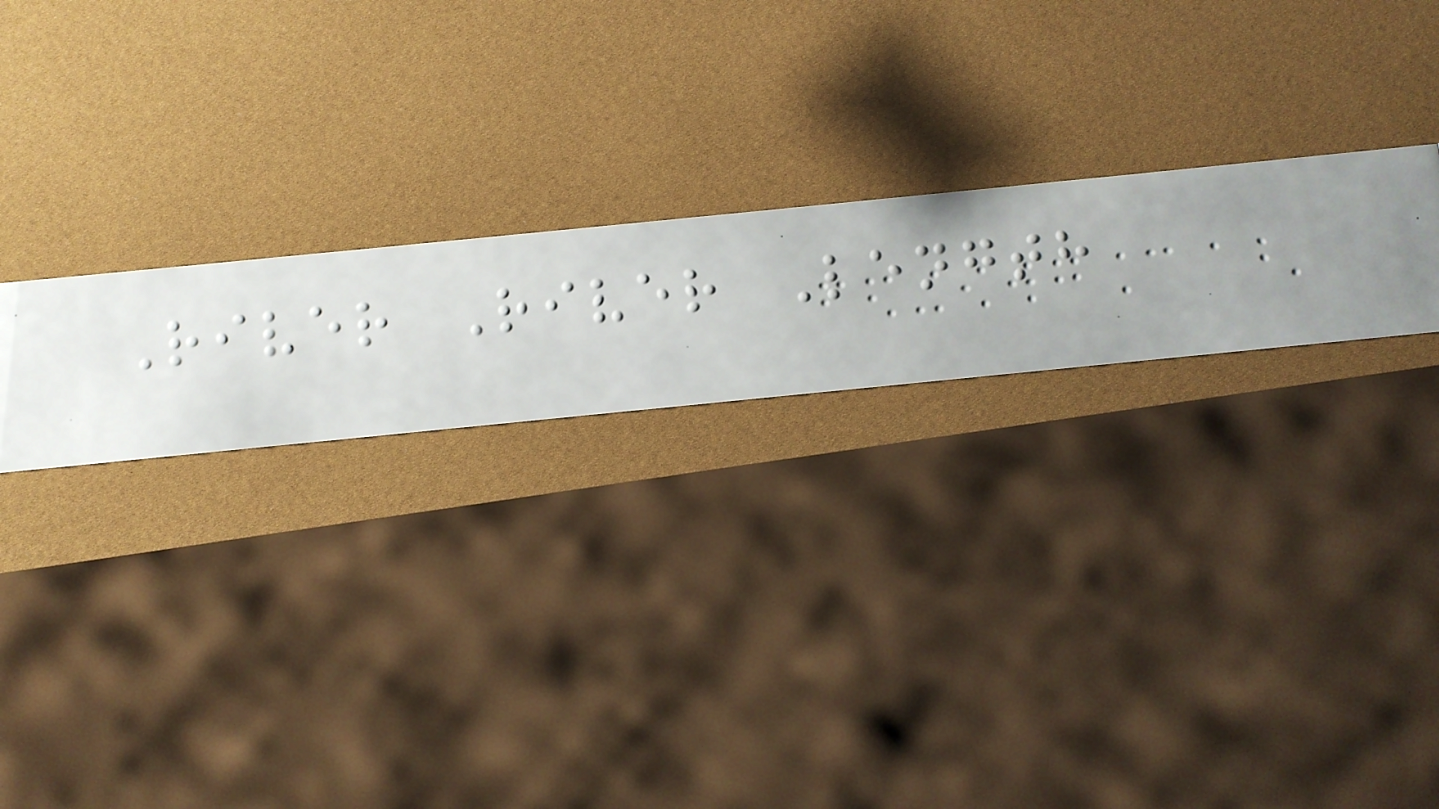River River Length
